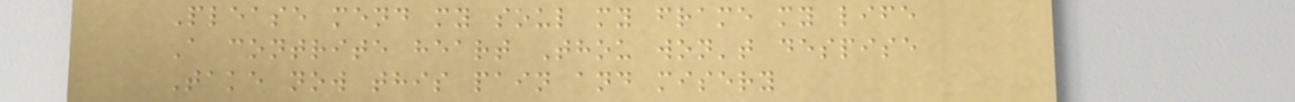Please mend my soul my frame my life
A contrite heart Thou won't despise
Take now this pain and misery
